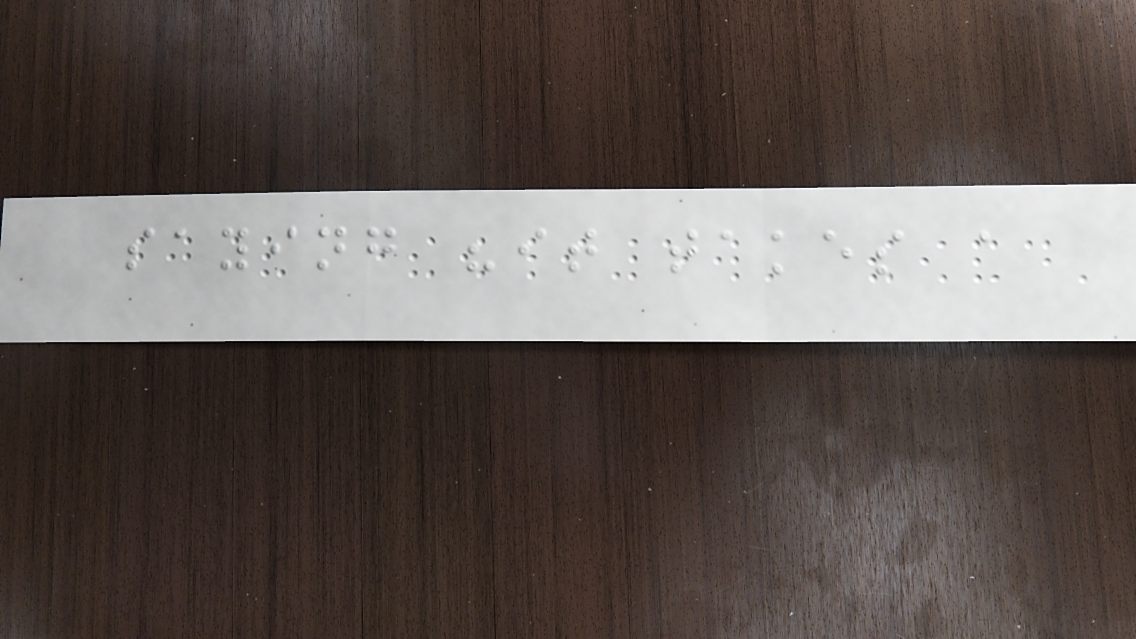saying "it takes a
